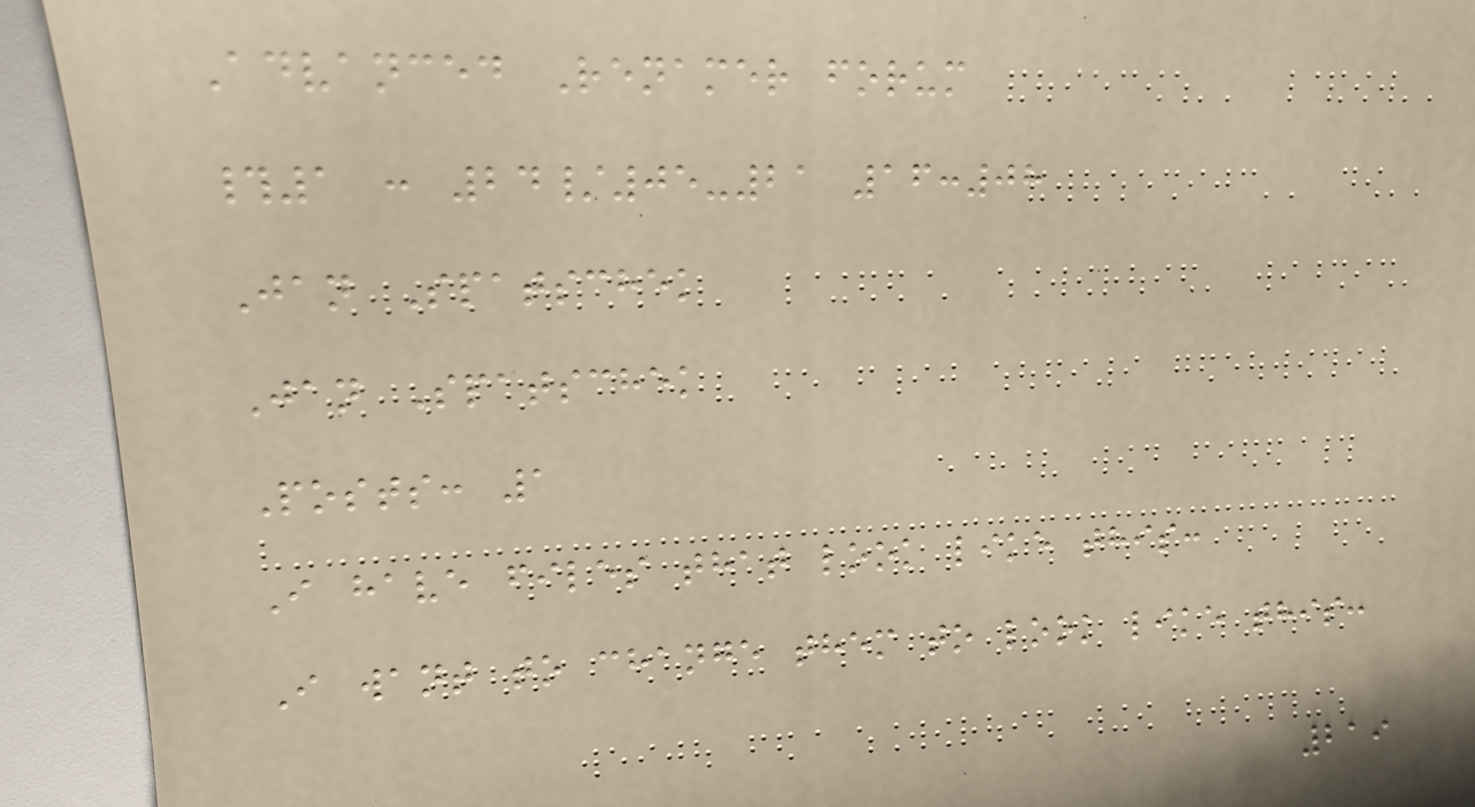Advanced Renamer forum
#1 : 24/05-21 16:08
Jan Spatschek
Jan Spatschek
Posts: 1
I have files that look like this:
I want to change them to look like this:
219
